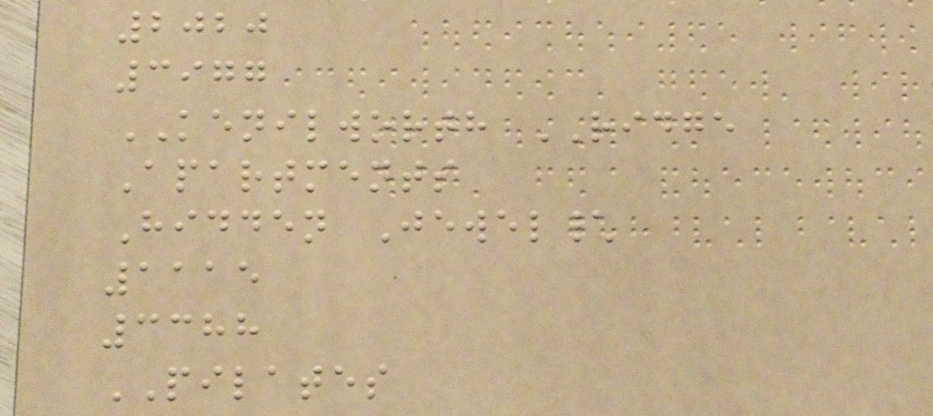2020
3977
KENILWORTH RIDGE
Apartments
Hidden Jewel\
1115
3388
PILATES
